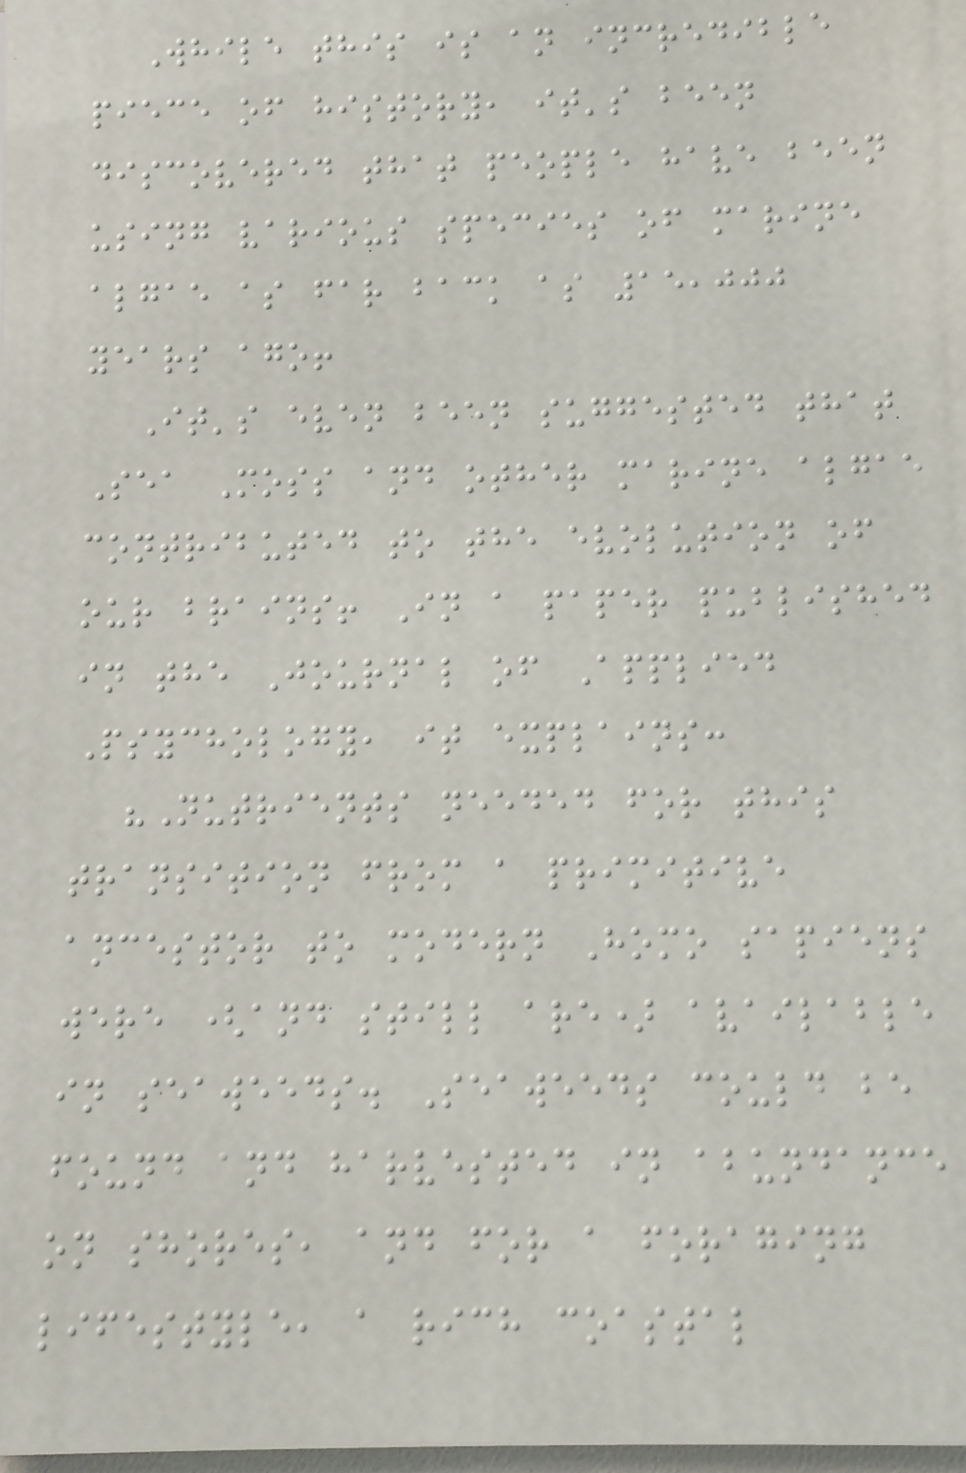While this is an incredible
piece of history, it's been
discovered that people have been
using various species of marine
algae as far back as 15,000
years ago!
It's even been suggested that
Sea Moss and other marine algae
contributed to the evolution of
our brains! In a paper published
in the Journal of Applied
Psychology, it explains:
"Nutrients needed for this
transition from a primitive
ancestor to modern Homo sapiens
were (and still are) available
in seaweeds. Seaweeds could be
found and harvested in abundance
on shores, and for a foraging
lifestyle, a rich coastal
